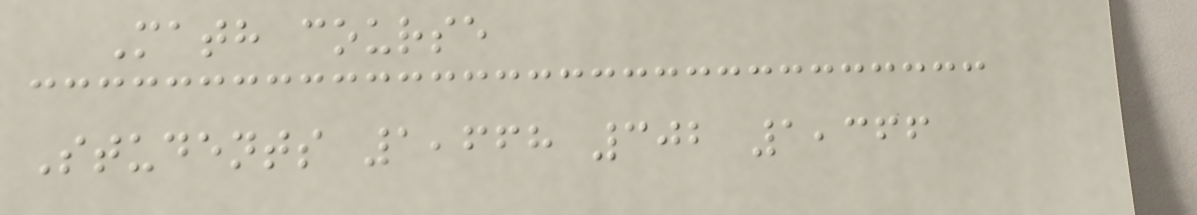Math course
Students 1,668 302 1,366
